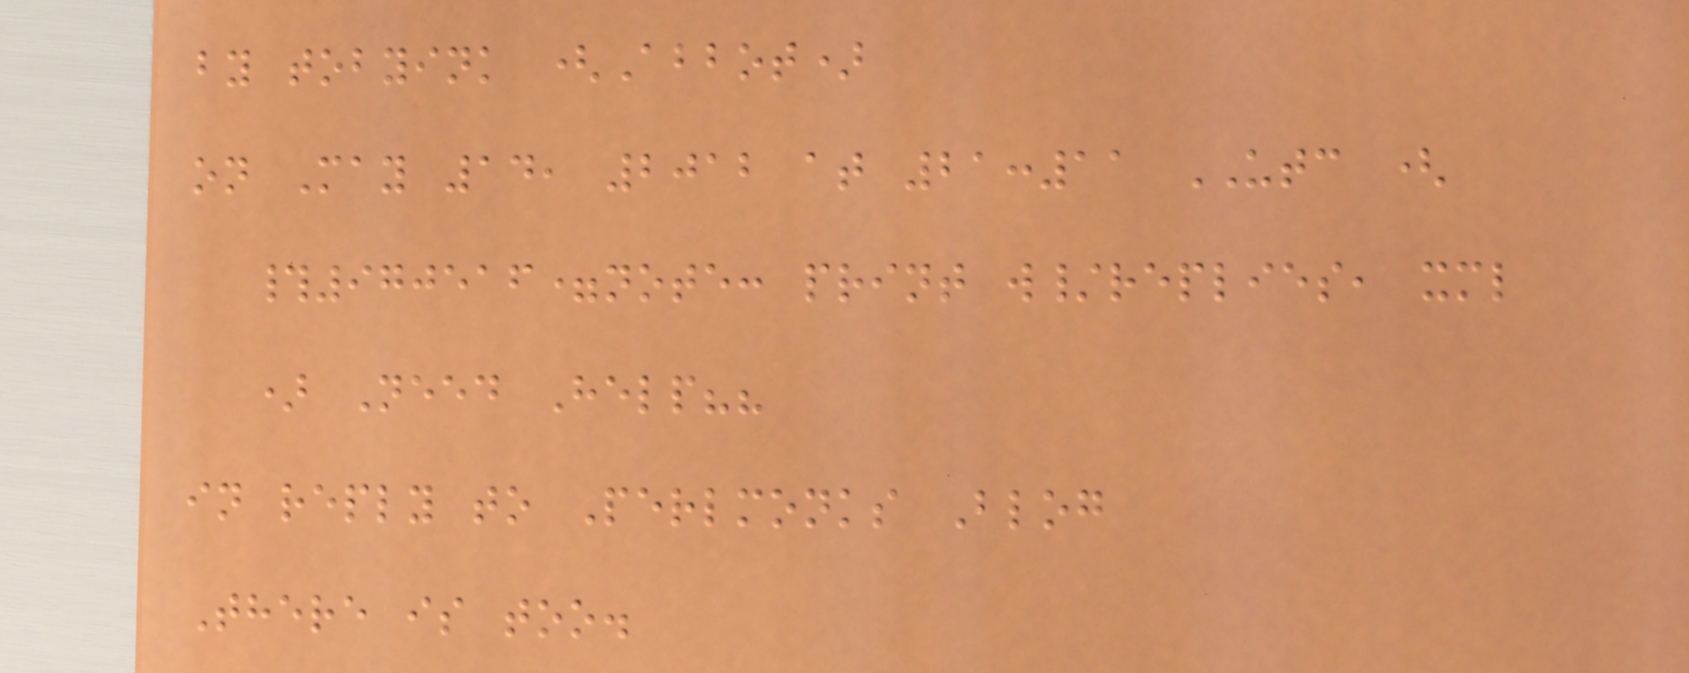by tobyink (Abbot)
on May 14, 2012 at 21:11 UTC (
#970516=note: print w/replies, xml
) Need Help??
in reply to Perlmonks Blog
There is too.
